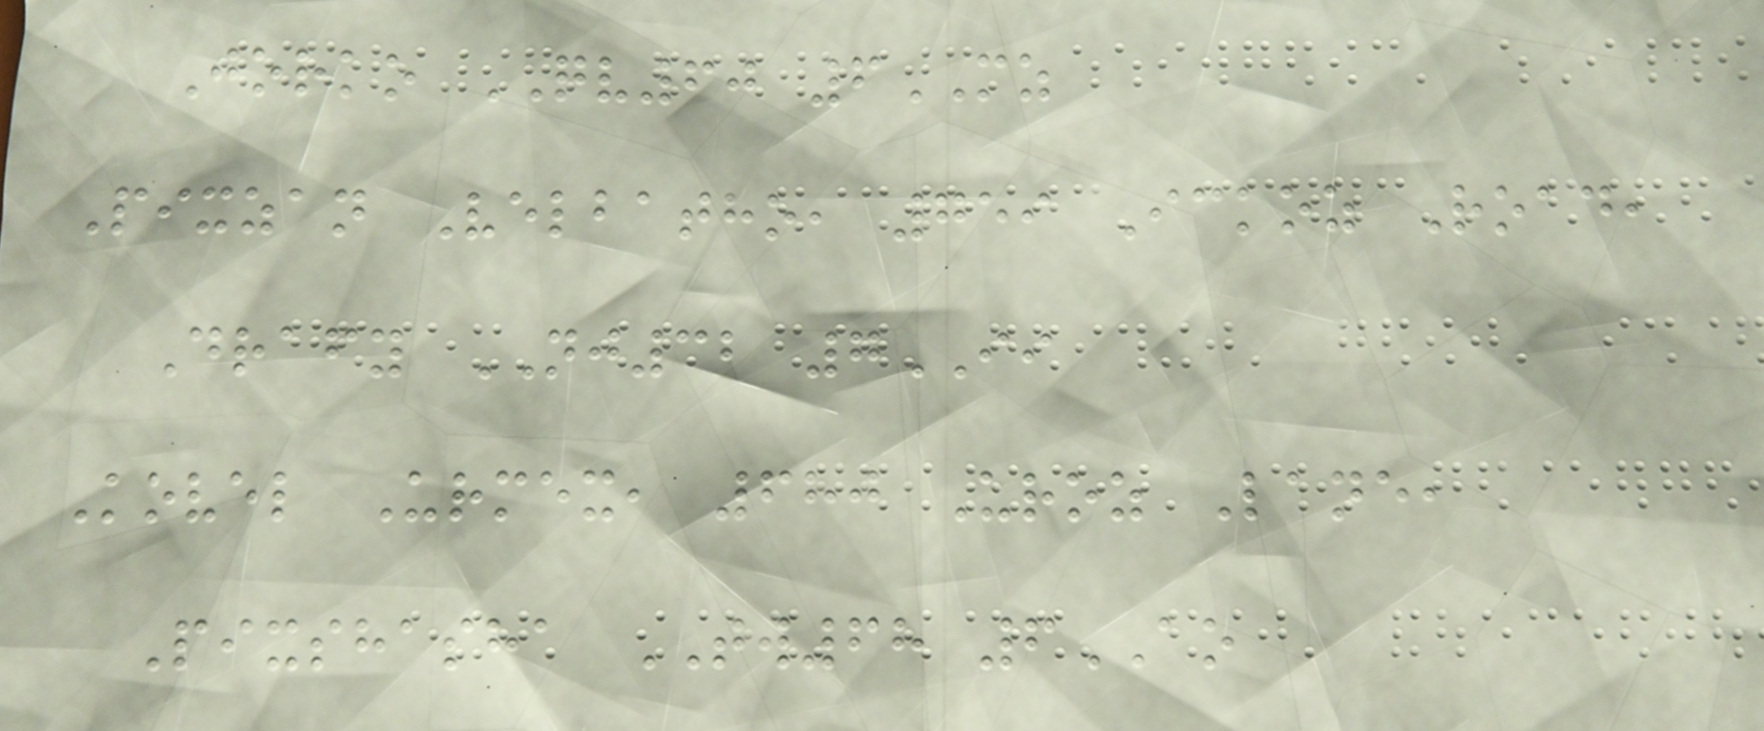Jorko QV60 6MZ
Pixzan Velbatho, 759 Ickoz Road,
Drafy NJ32 7II
Kovel Urmex, 680 Uroz Lane,
Pixshasha TW68 6AO
